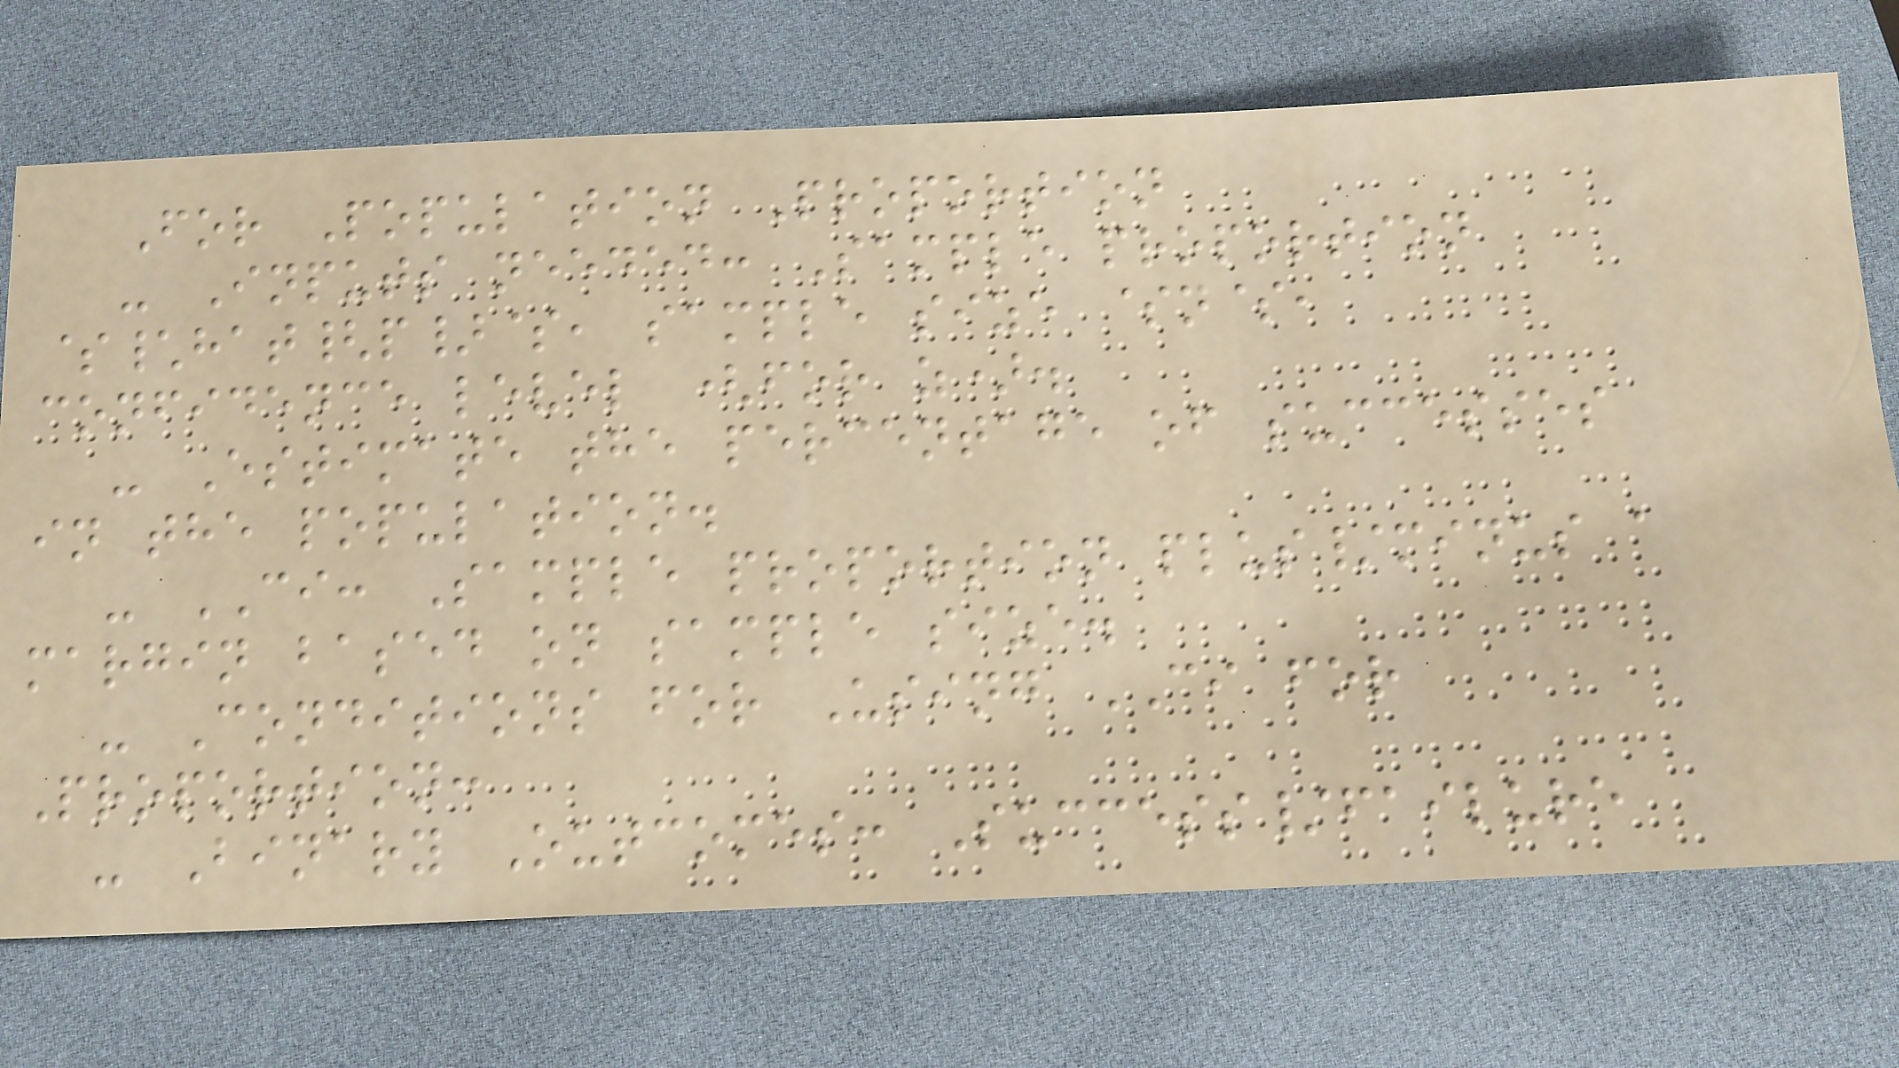For Population Proportion
- Inputs needed: Sample proportion
$\hat{p}$, sample size $n$,
confidence level (for z).
- Estimate the percentage of successes
in the population.
- CI: Sample proportion plus/minus a
margin based on sample size.
- Conditions for Using CI for
Proportion:
- Binary Outcomes: Success/failure
